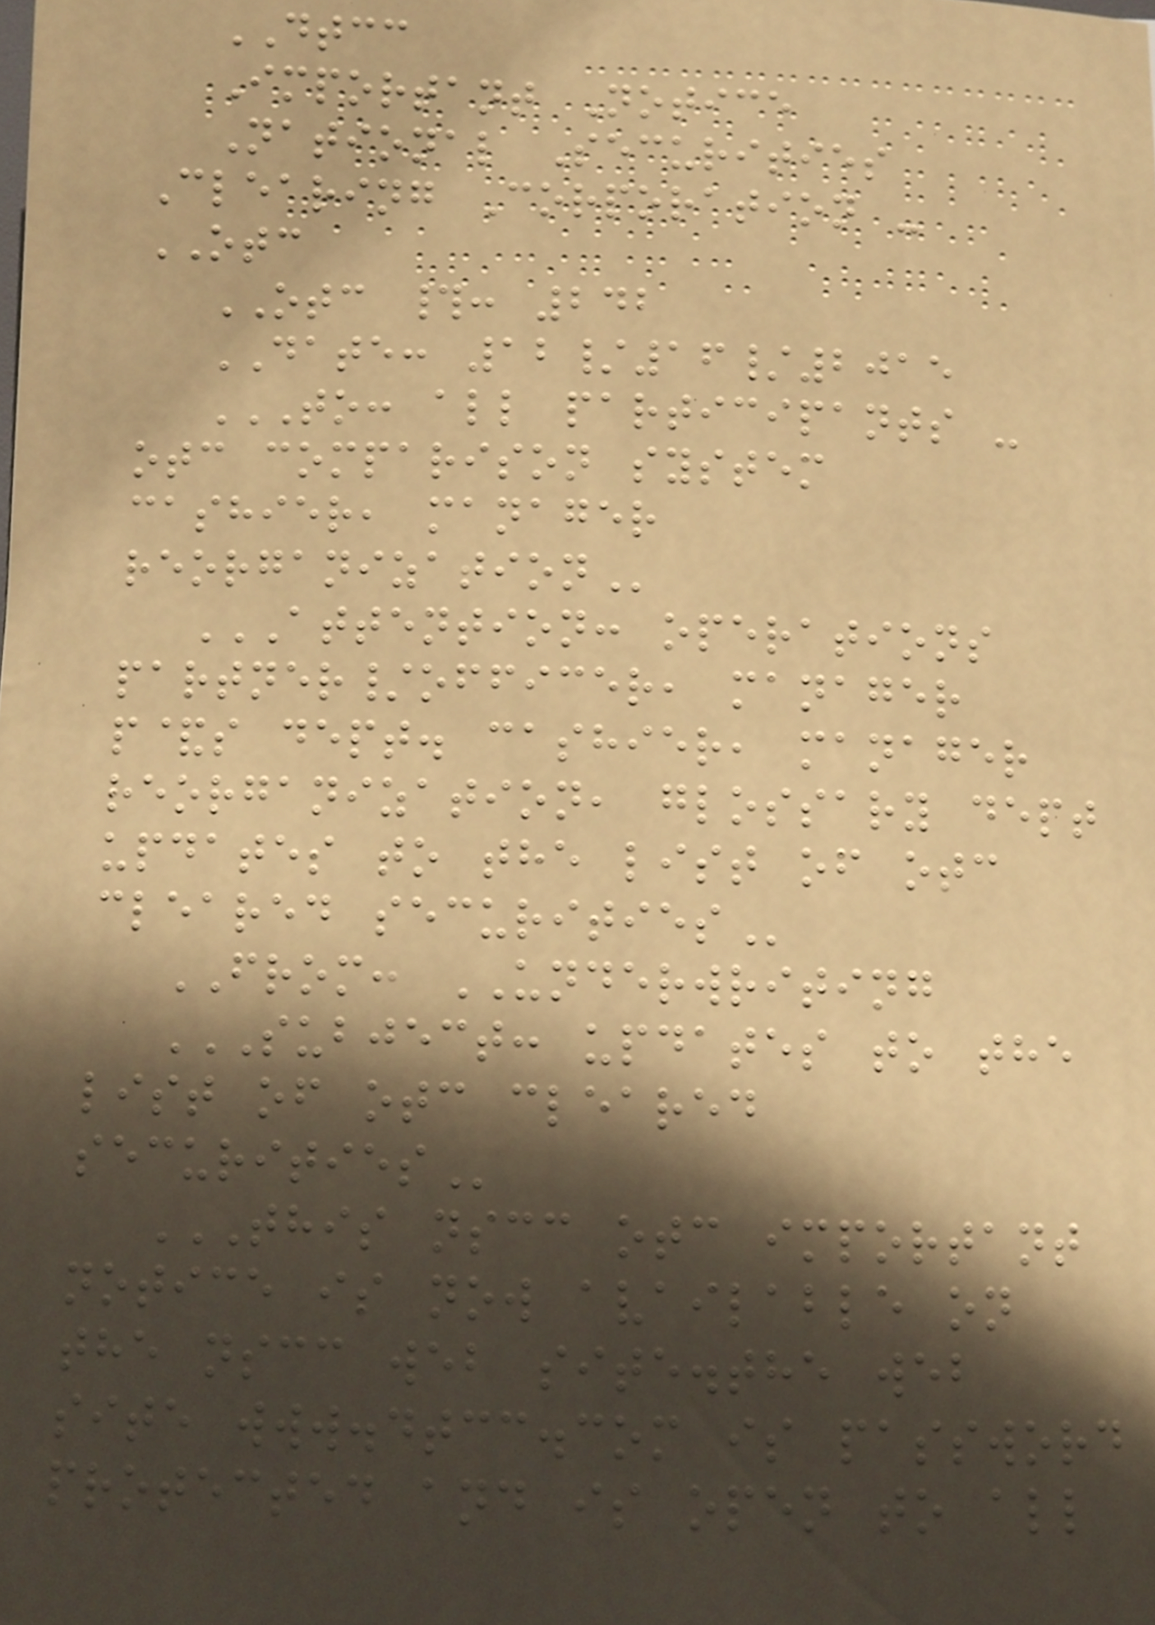DTCC
Important Notice
National Securities
Clearing Corporation -
OTC
OTC #: 242
DATE: 12/16/2015
TO: ALL PARTICIPANTS -
OTC COMPARISON SYSTEM
CASHIER, MANAGER
REORGANIZATION
ATTENTION: OPERATIONS
PARTNER/OFFICER, MANAGER
P&S DEPT. CASHIER, MANAGER
REORGANIZATION, GLOSSARY DEPT
UPDATES TO THE LIST OF OTC
CLEARED SECURITIES
FROM: UNDERWRITING
SUBJECT: UPDATES TO THE
LIST OF OTC CLEARED
SECURITIES
THIS NSCC OTC IMPORTANT
NOTICE IS NOW AVAILABLE ON
THE NSCC WEB SITE.THE WEB
SITE WWW.DTCC.COM IS PASSWORD
PROTECTED AND IS OPEN TO ALL
